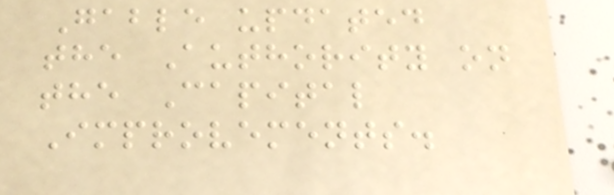Gable updated
the Authority on
the Capital
Improvements.
